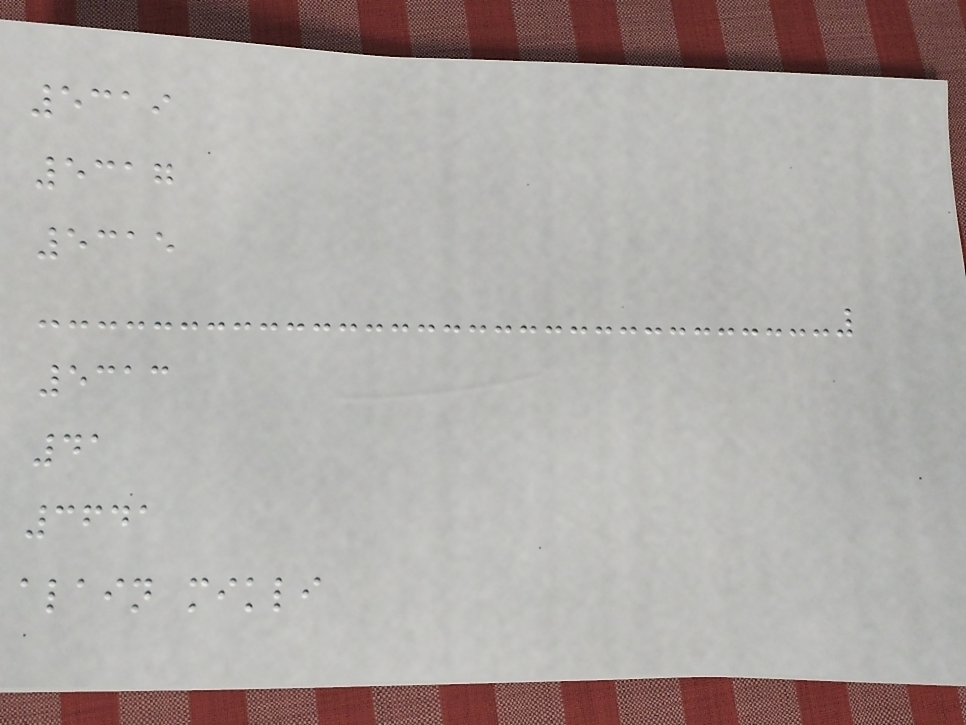5319
5317
5315
5313
41
3641
alain mikli
